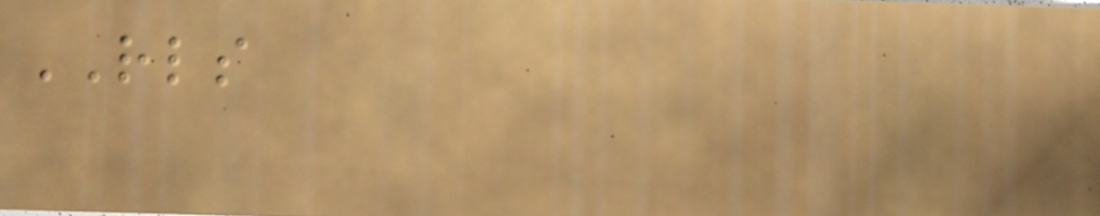RLS
